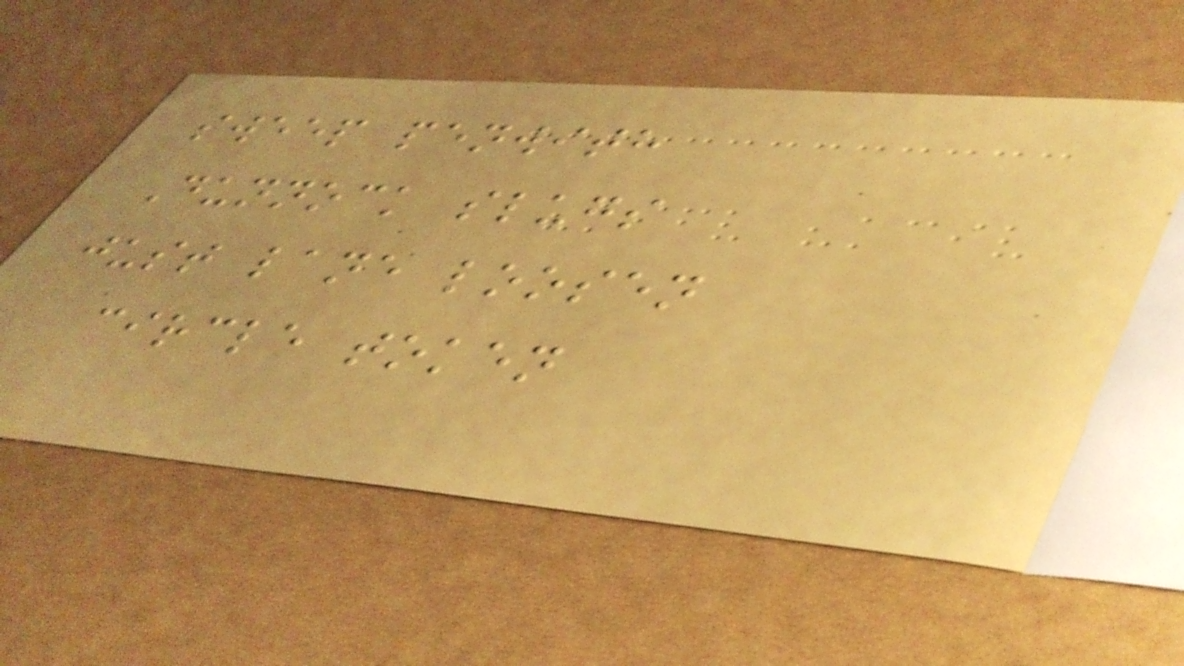sweep penwith
Dunnock slugs
just lane loosen
circle token
